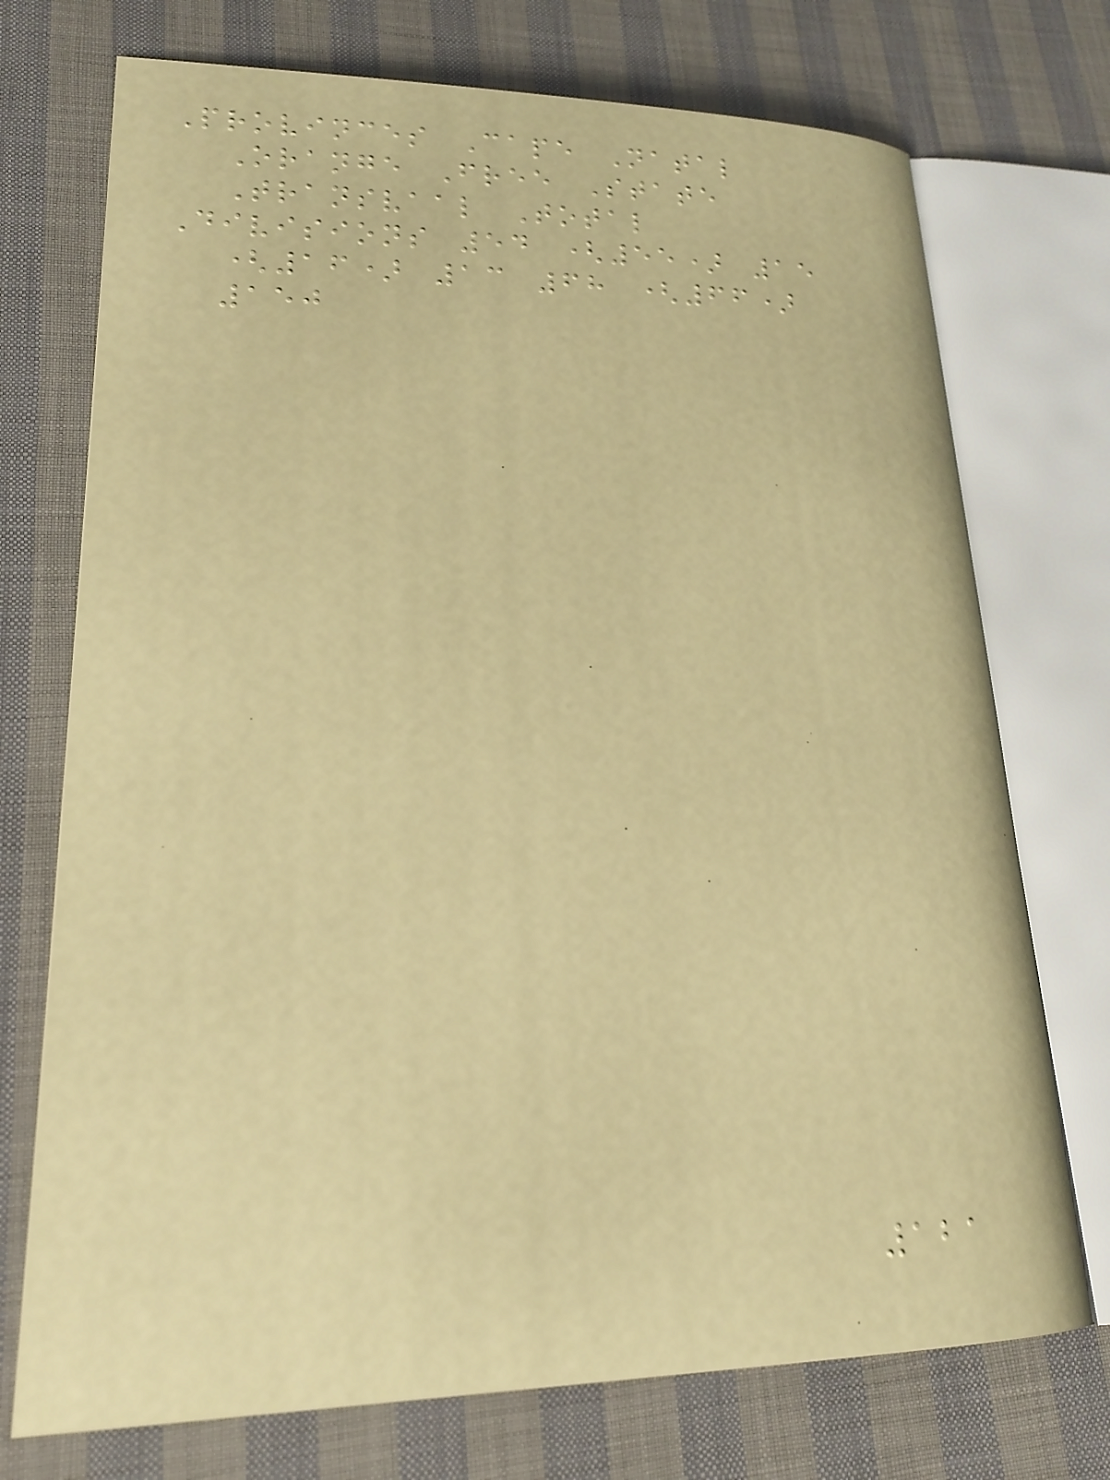Provinces Cape Natal
Orange Free State
Transvaal Total
Divisions 54 (55) 15
(16) 13 68 (66)
150
121
